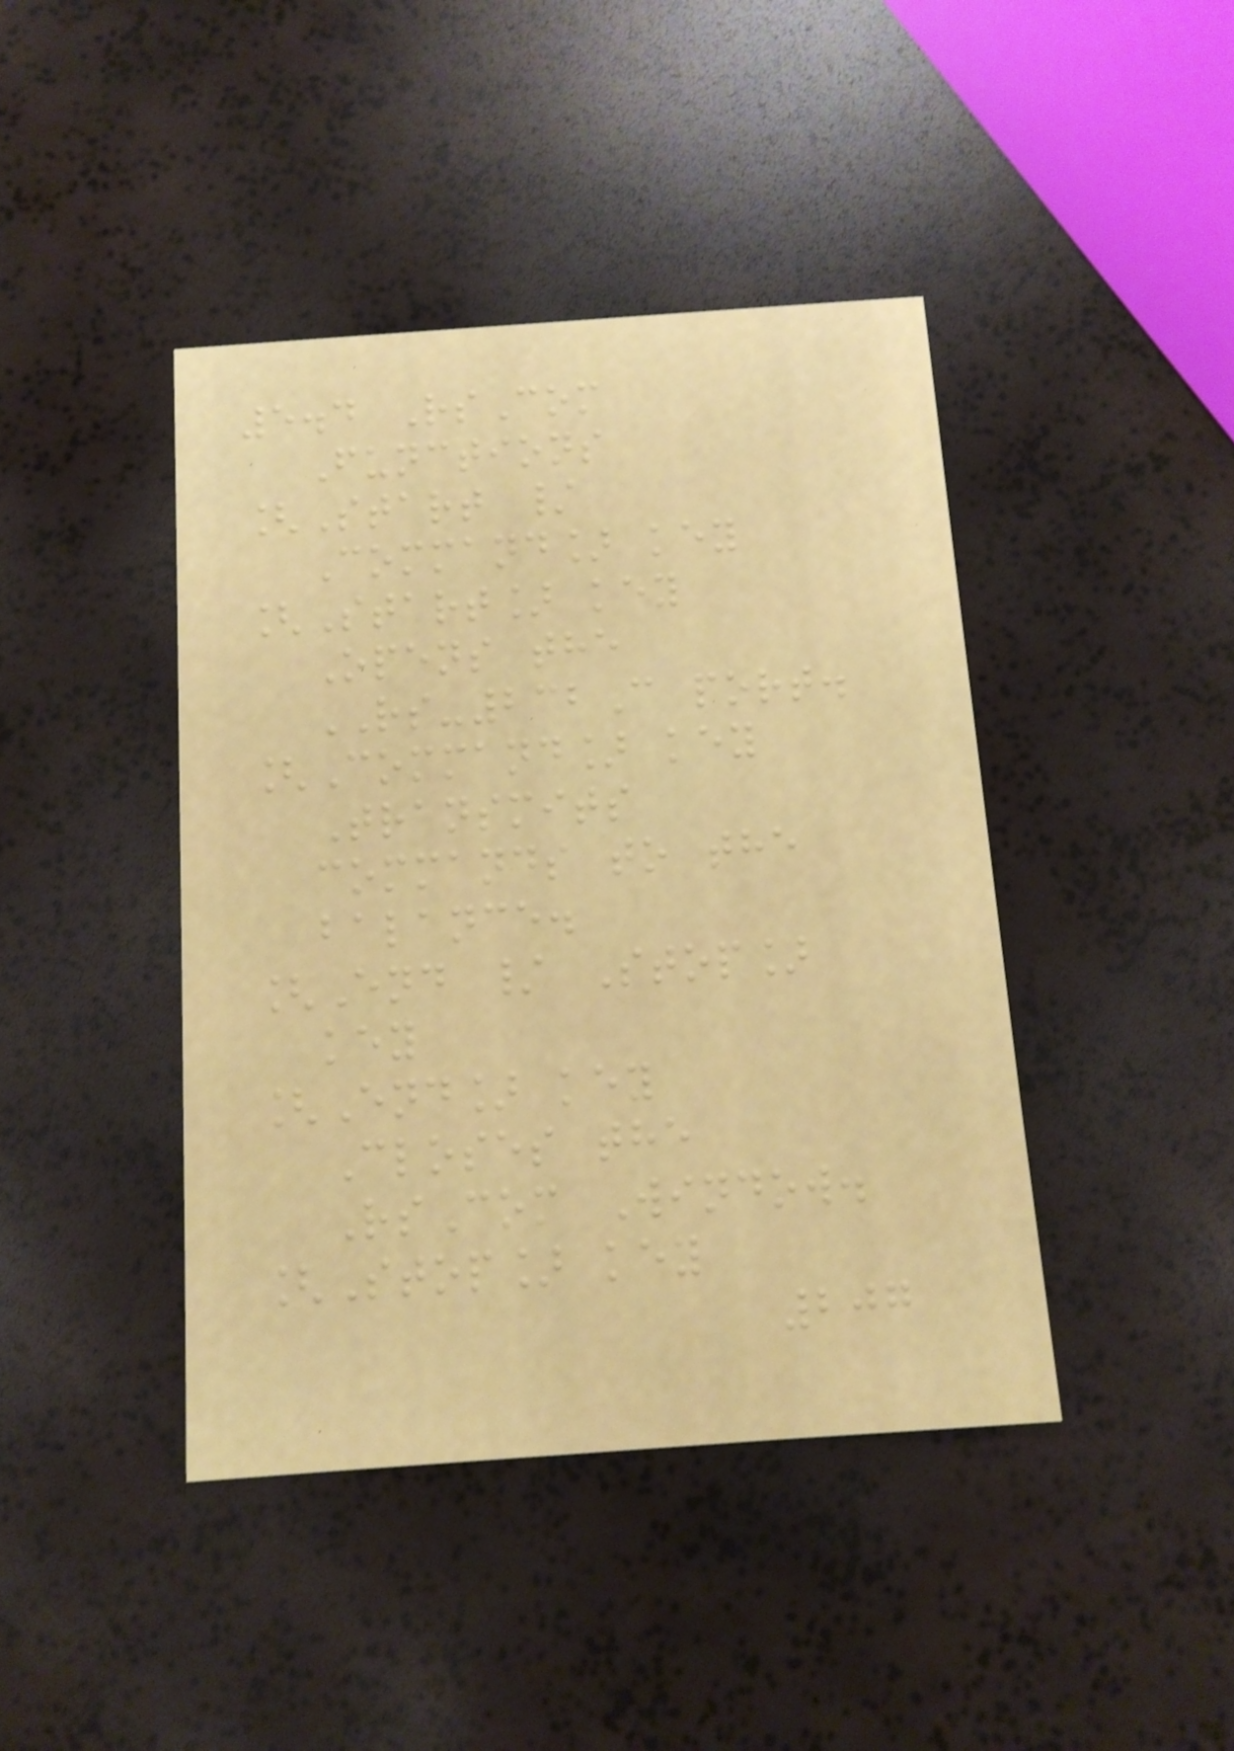5.4 RsCom
Functions
[Start /
Command] key
[Start] key
Opens the
RS-232C port.
[Command] key
Transmits
commands to the
balance.
[End / Stop]
key
[End] key
Closes the
RsCom Window.
[Stop] key
207
